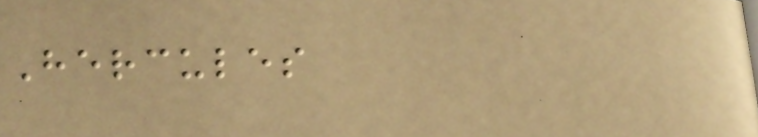Hercules
